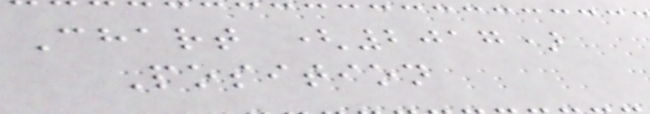Chart (2017)
Position
